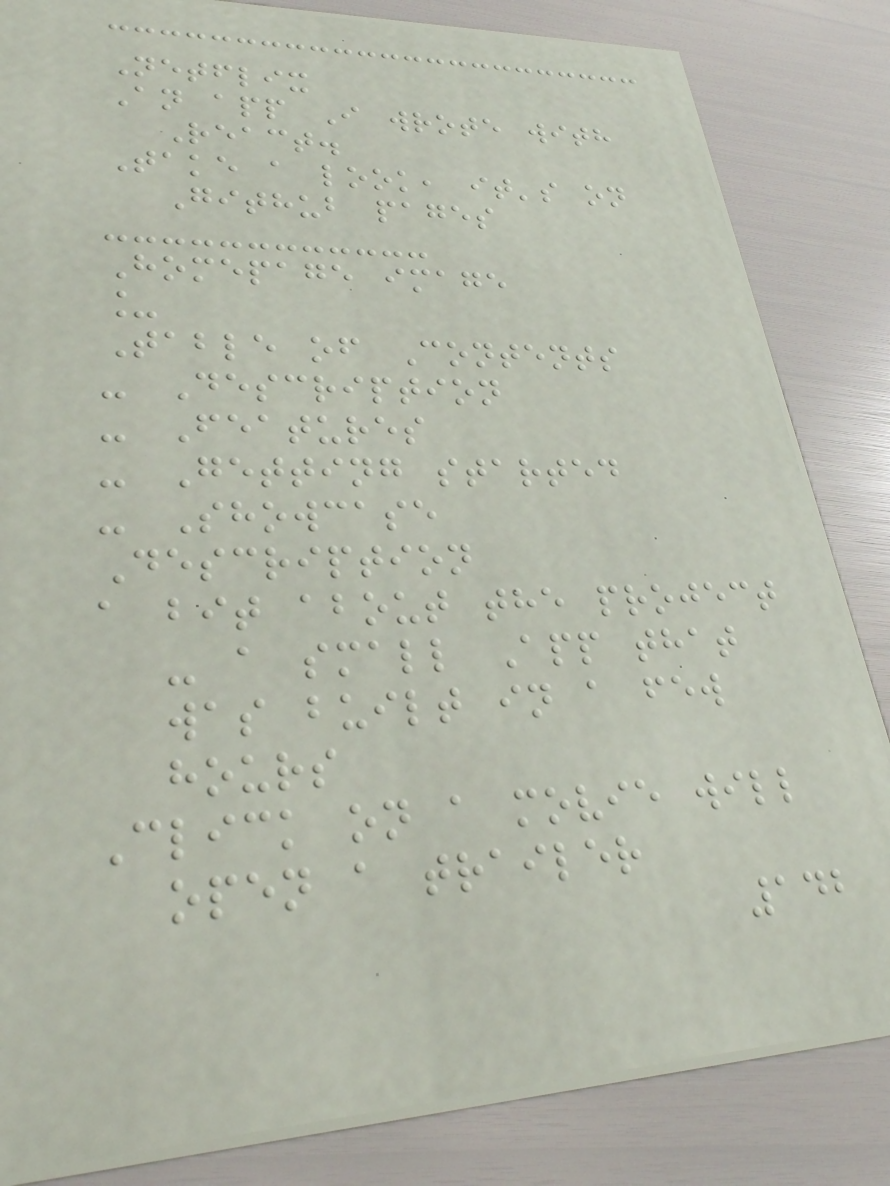Netflix
An app I wrote with
React.
Take a look, it's on
Github pages
Homepage image
_
Table of Contents
- Description
- Features
- Getting started
- Showcase
Description
a bit about the project
- a small App that
was built in a few
hours
Click on a movie will
open a trailer
142
